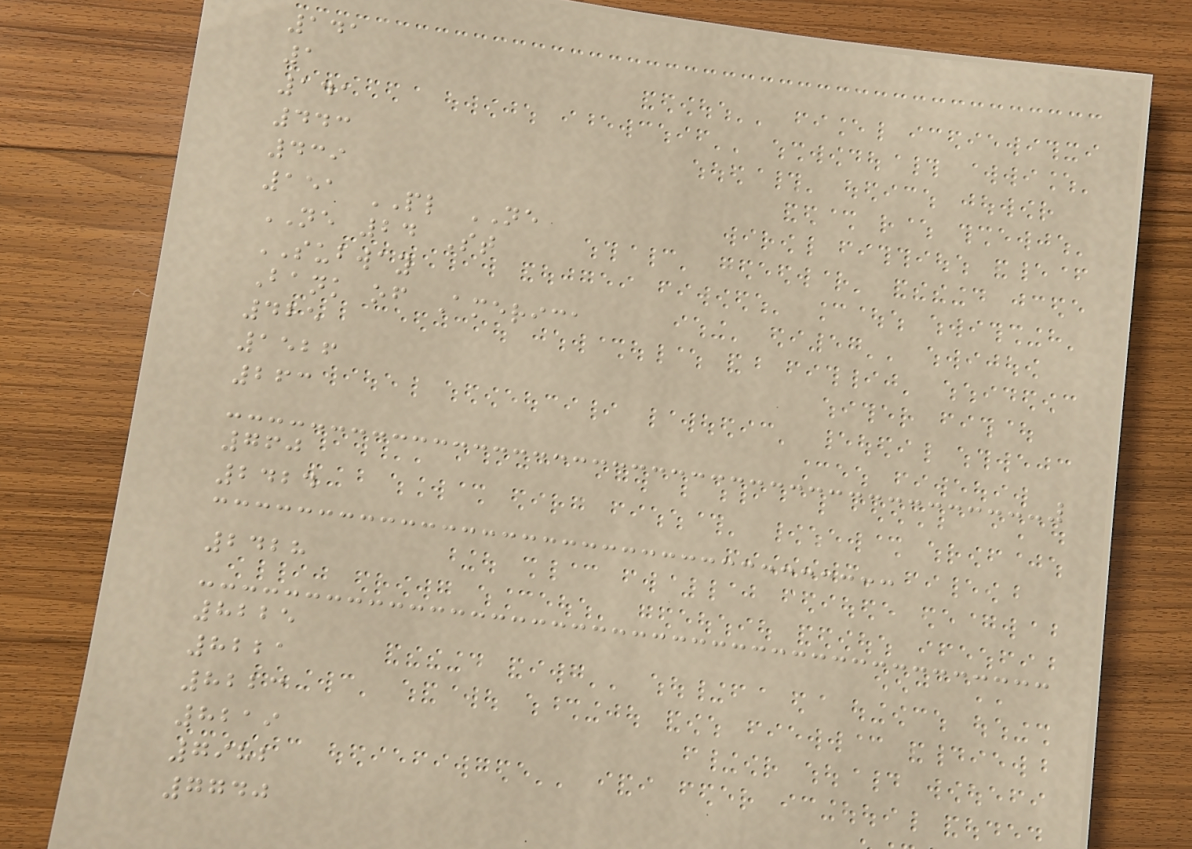141
1
141
443
439
151 PL NE
NE 24 St
SUBWAY
Bank of America
425
1526
263
760
2424
2428
8225
8221
8223
8219
7982
7740
